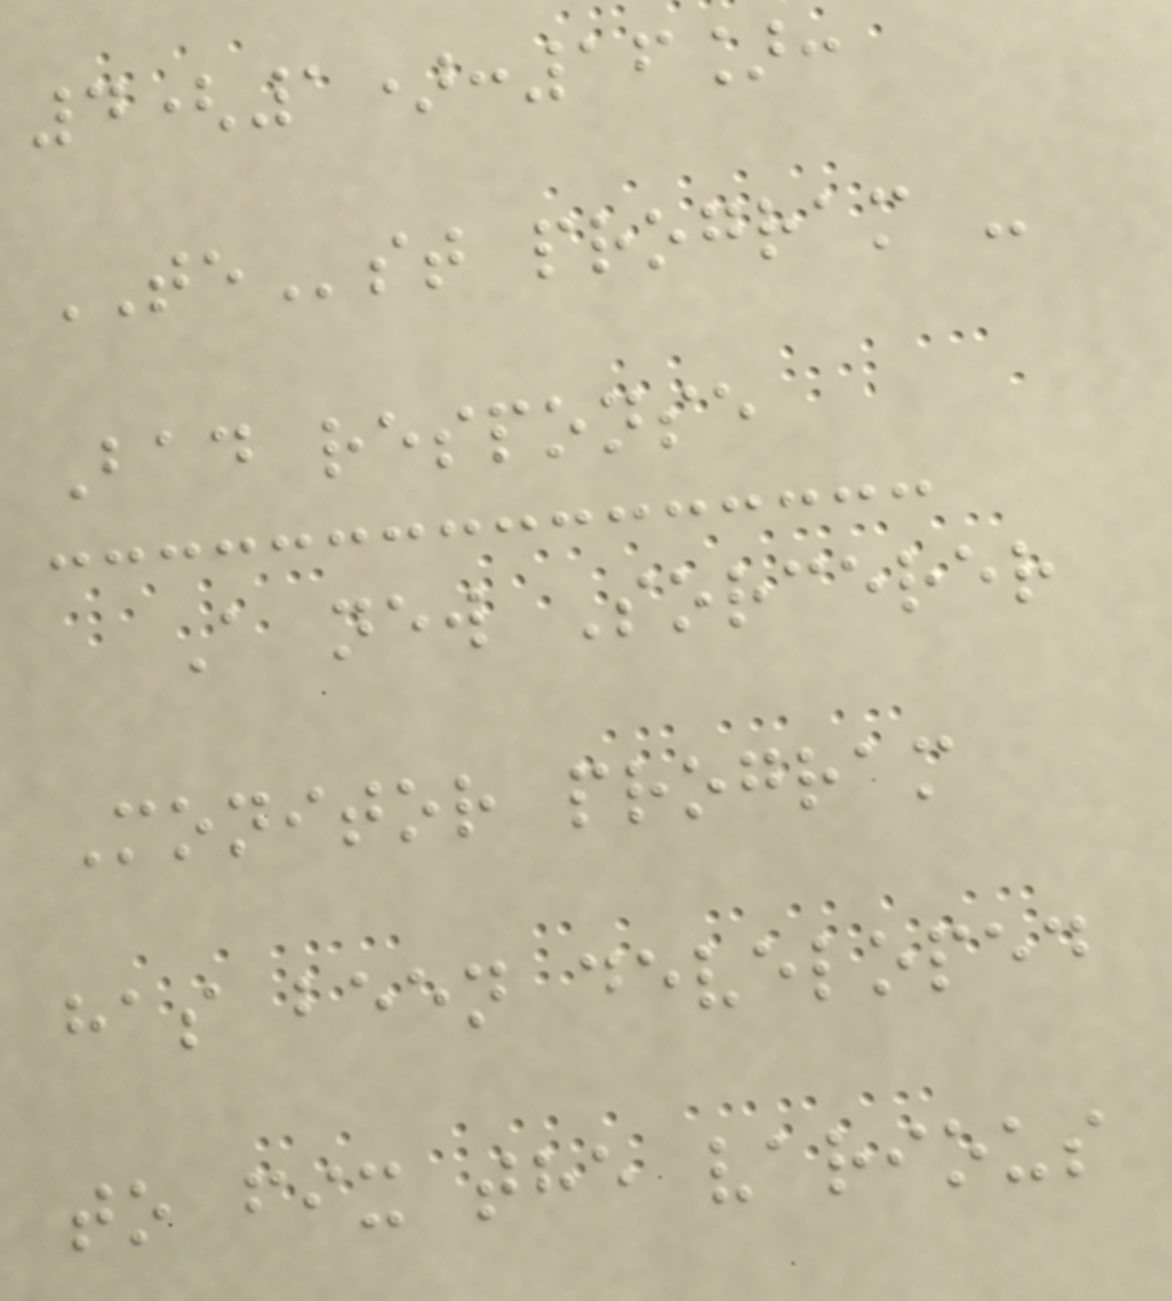4(1):16]:
TEst program -
Bad response
A new Sorcerer
Monitor program
has been developed
to fix the various
